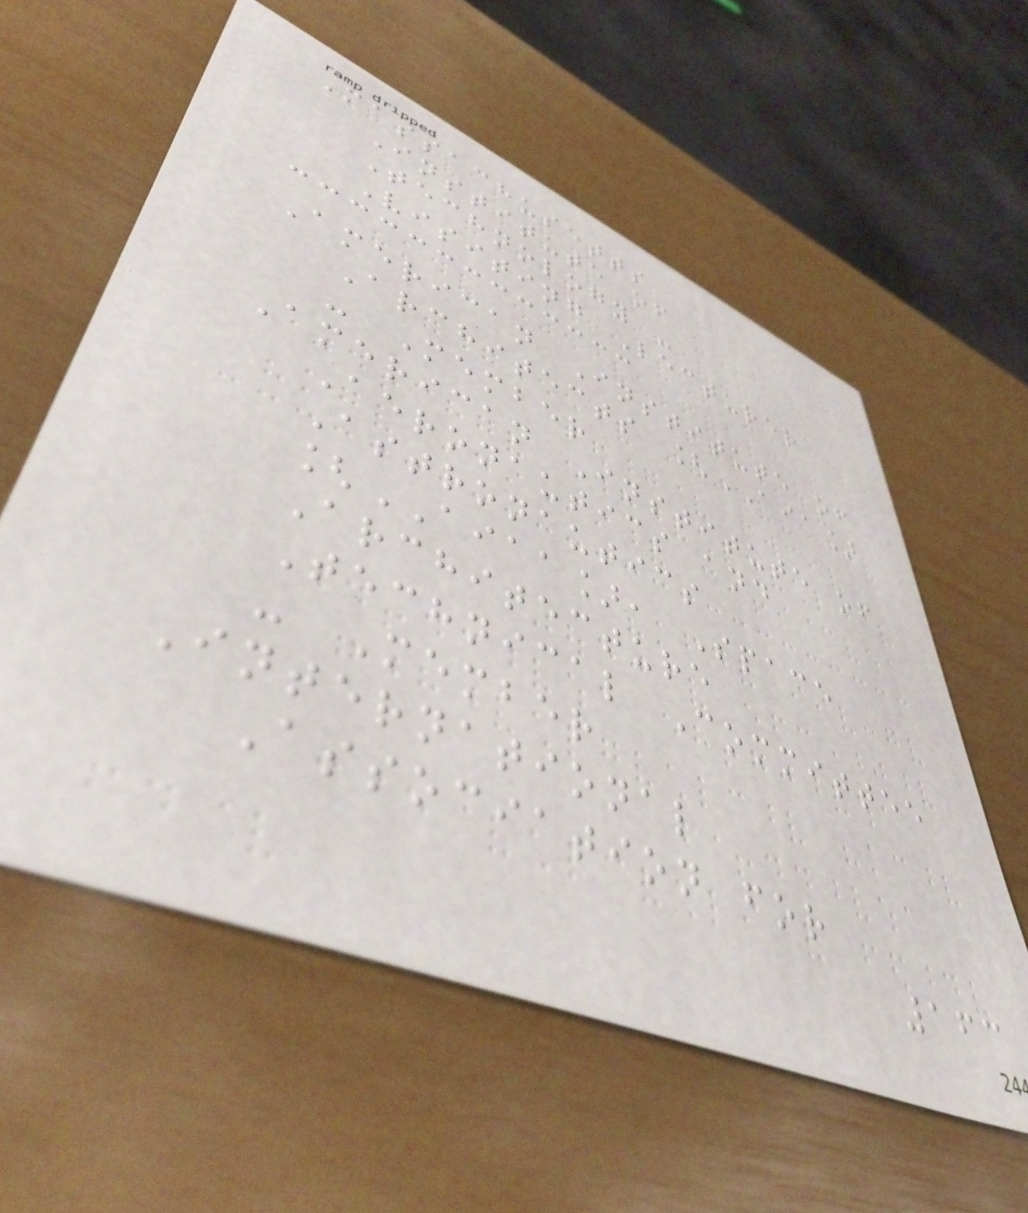Massachusetts
Institute of
Technology -
Visiting Lecturer
American Institute of
Architects [AIA]
- Member
American Institute of
Aeronautics and
Astronautics
[AIAA], Space
Architecture
Technical Committee
- Member
International
Association for
163
